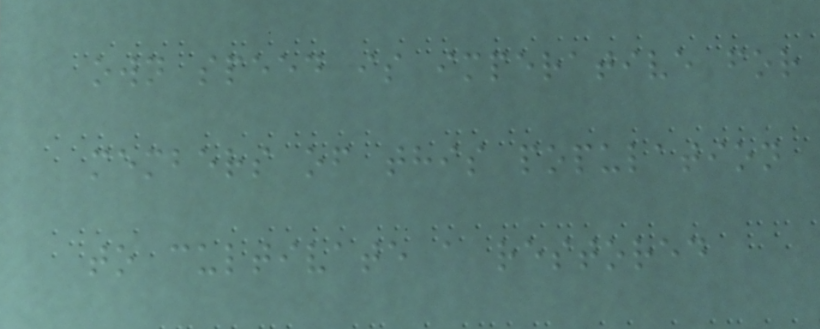own speed is imperative for
members of this population
to cultivate a restored
